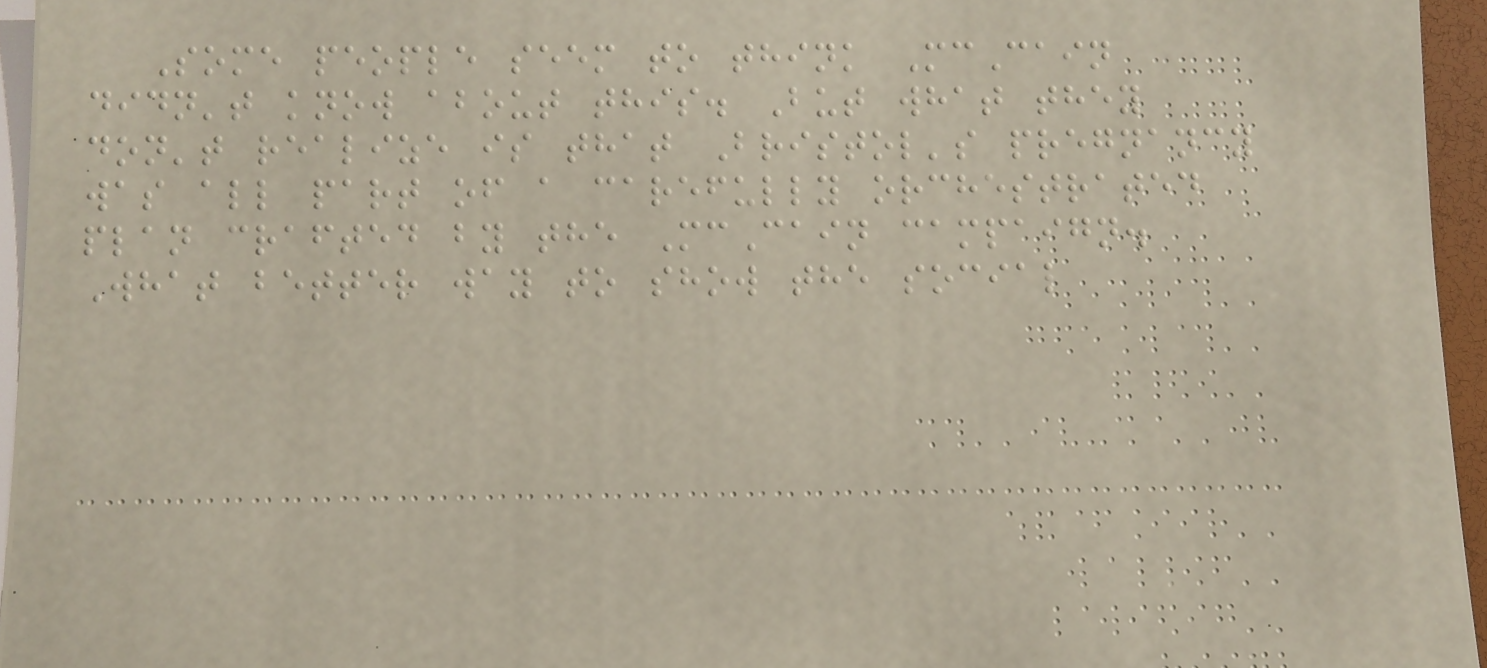Some people seem to think McCain
didn't know about this. But what they
don't realize is that Bristol's pregnancy
was all part of a carefully orchestrated
plan crafted by the McCain campaign.
What better way to show the social
